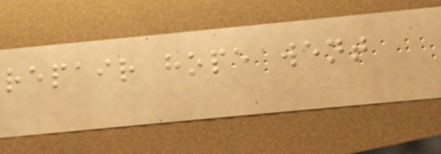repair hope went
